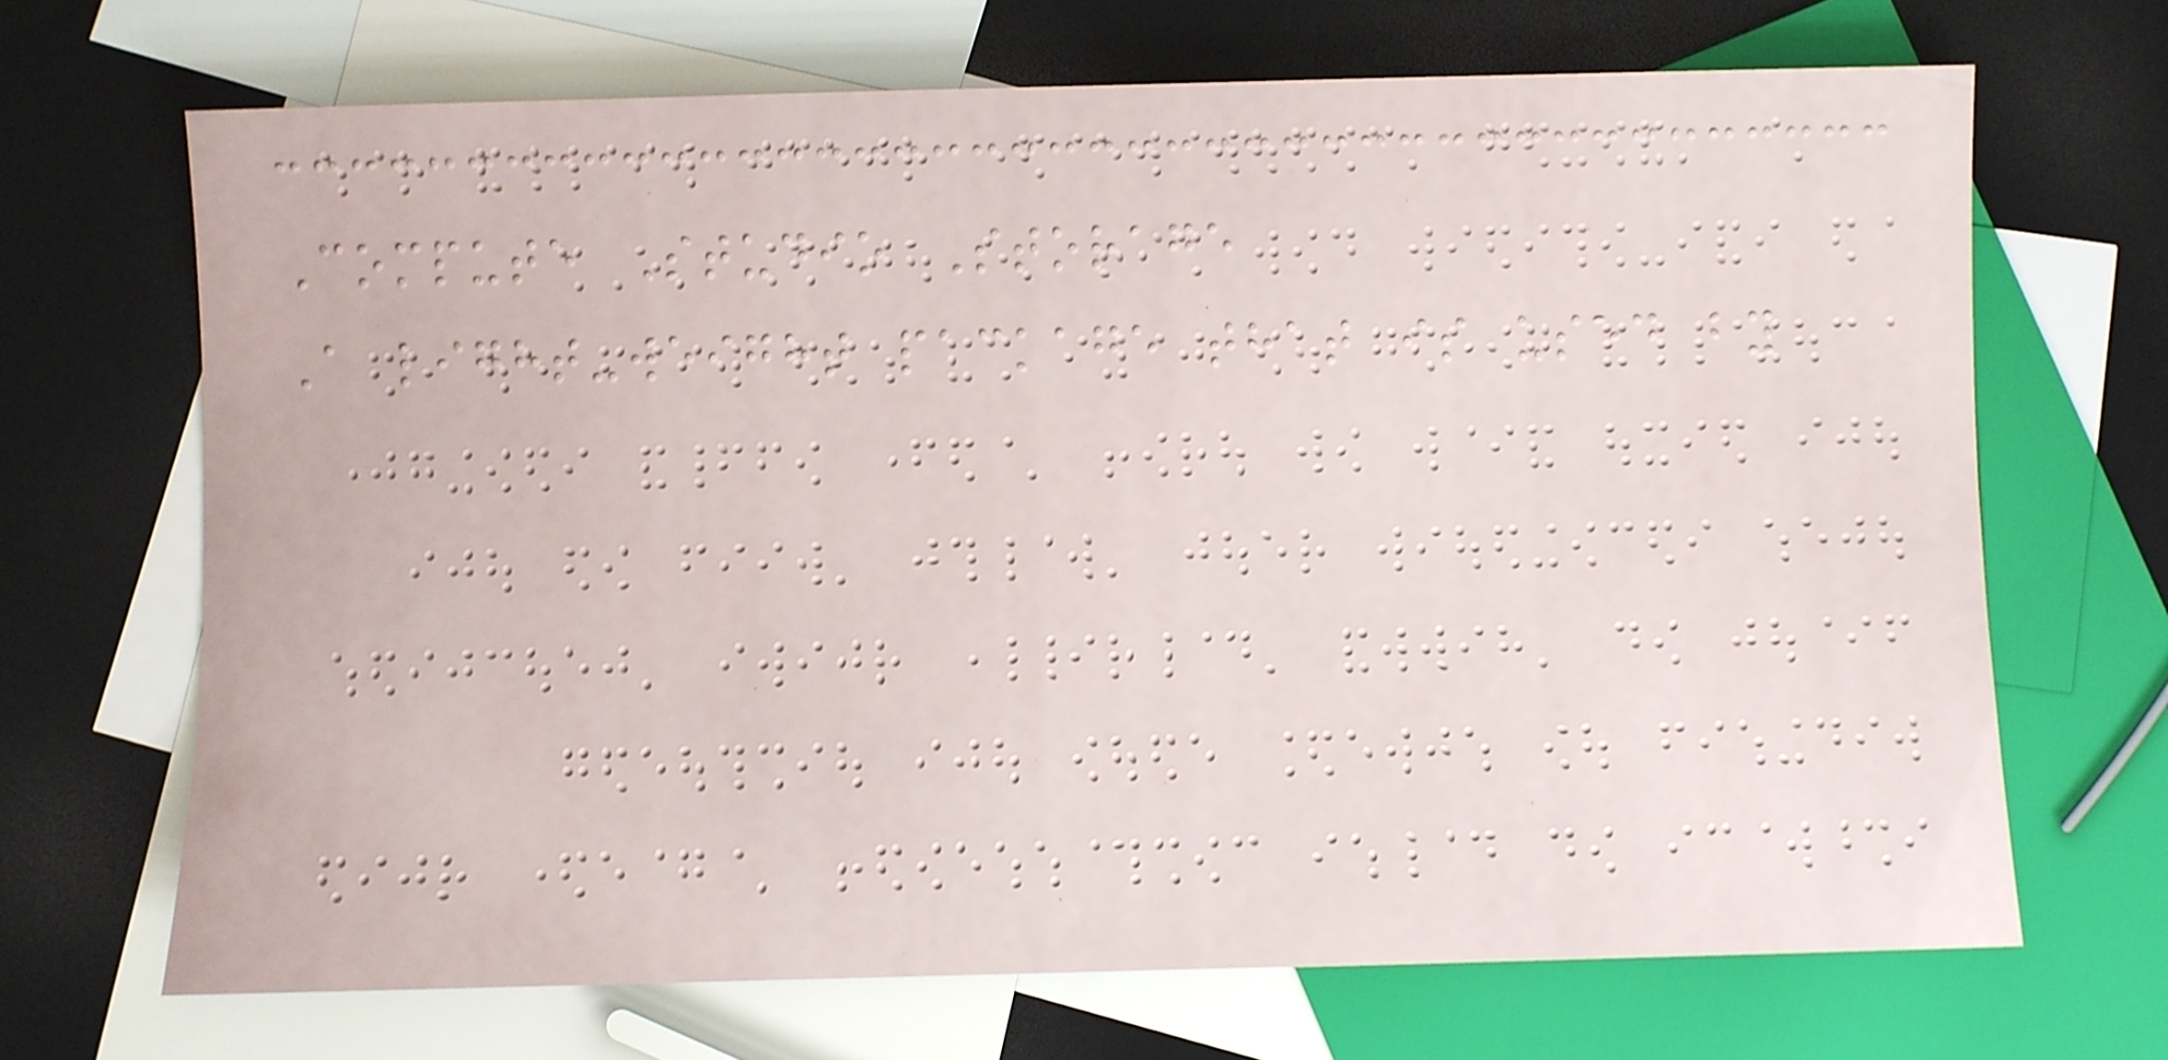Compute Studio Storage
A light-weight package that is used by
